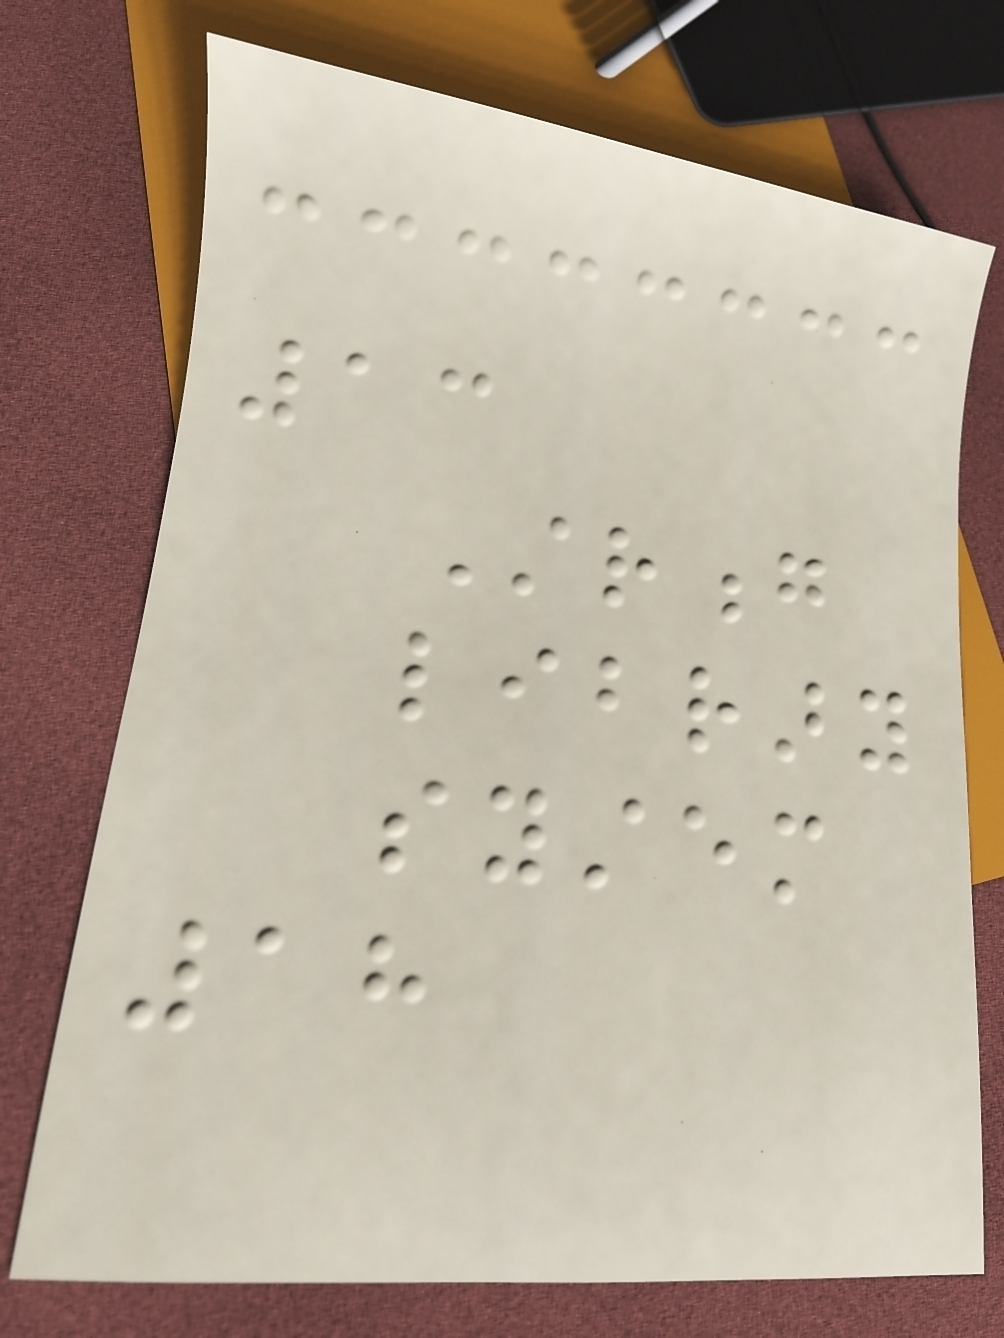13
Strong
library
system
18
